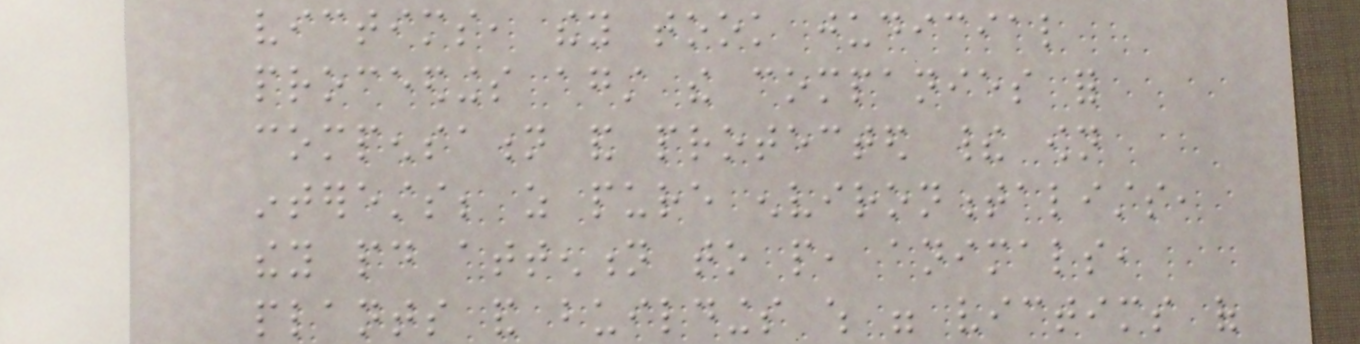victims, they took judicial
proceedings against the companies for
compensation and protected their own
interests; as pure environmentalists,
they paid attention to people, animals,
plants and buildings which were victims of
